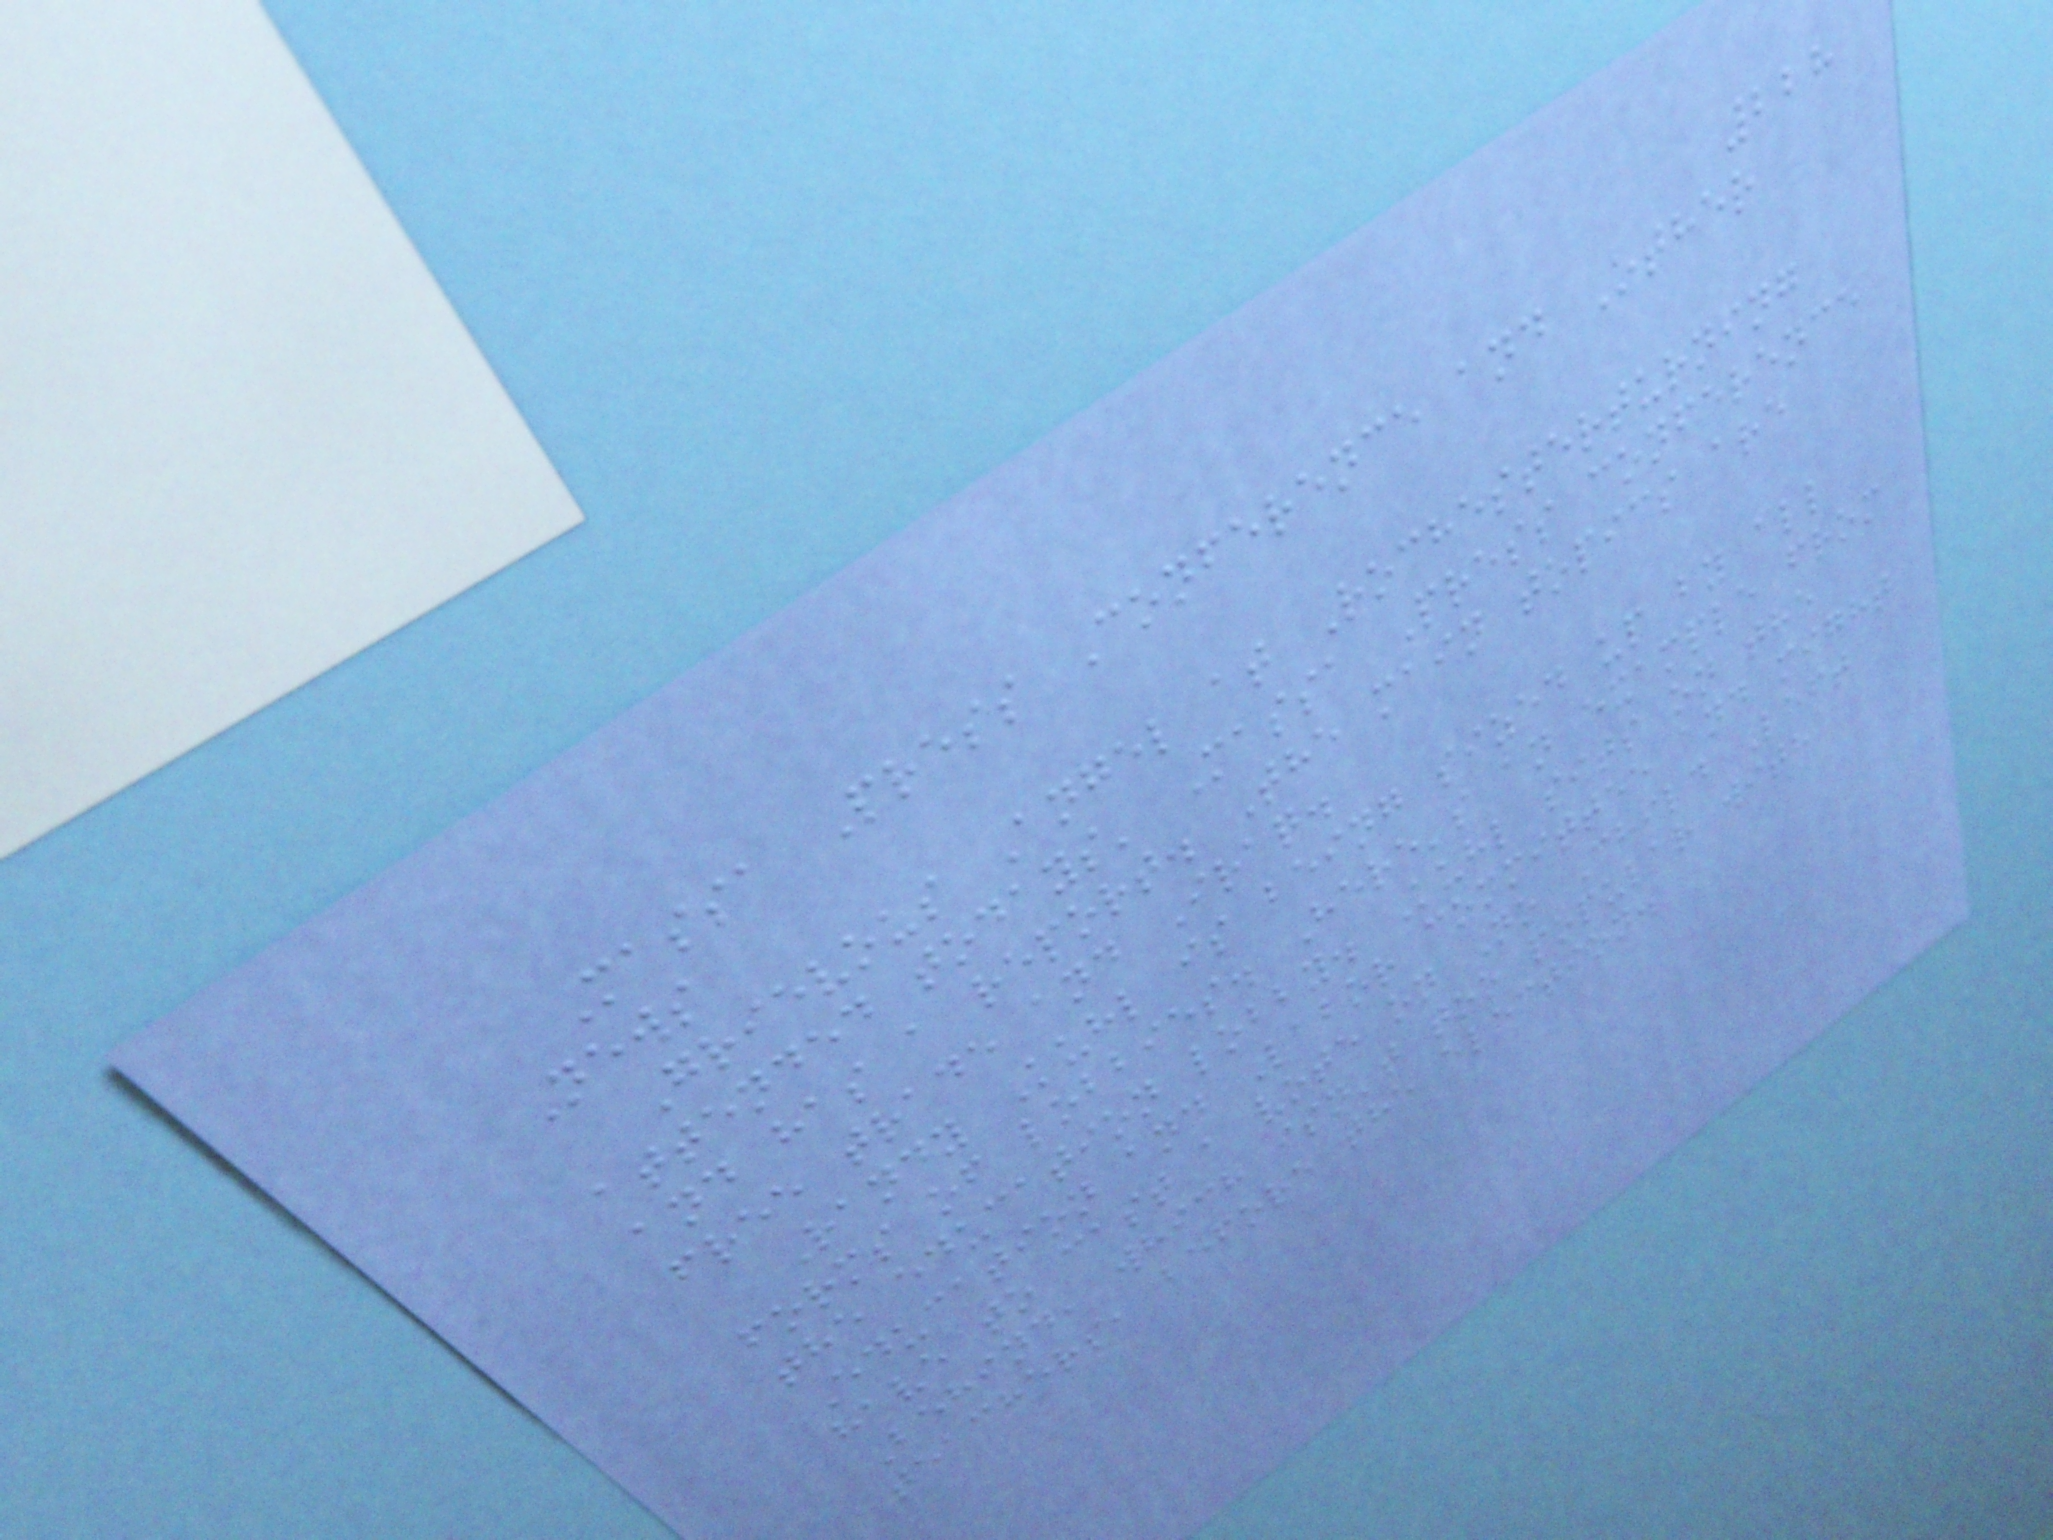228
Massa Press Conference and Other
News
Grievous Angel at Rochesterturning
attended todays' Massa Press conference
and has a report. The main topics are
free trade and Iraq.
Randy Kuhl is being sized up by all
forms of lobbies. Here's an example from
the education lobby. Kuhl sits on the
Education and Labor committee and might
have to cast a vote on No Child Left
Behind, which isn't too popular with
teachers, before the election.
